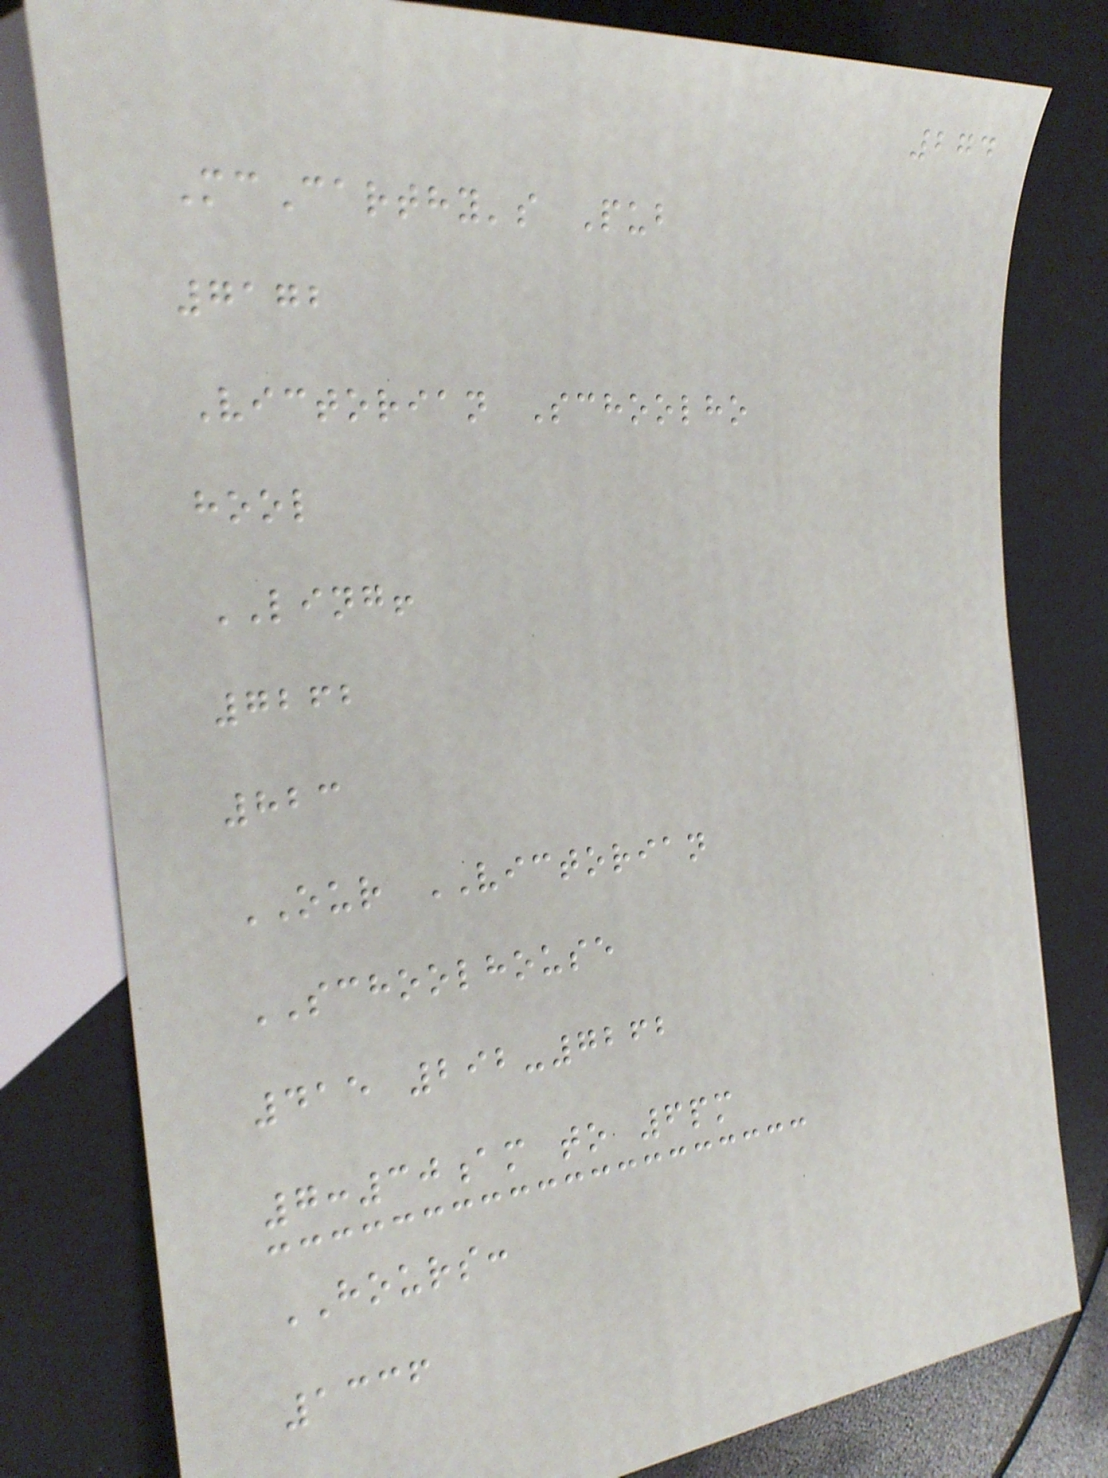274
McCarthy's Pub
7172
Victorian Schoolho
hool
LING!
7262
823
OUR VICTORIAN
SCHOOLHOUSE
415 292-7262
7:30am to 6pm
HOURS:
1336
